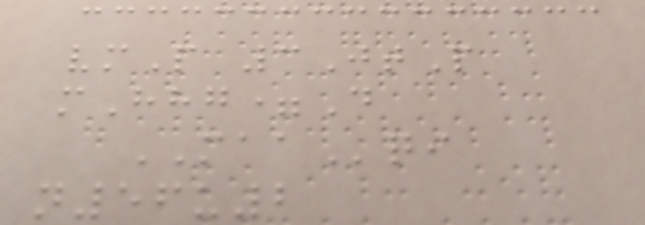vmP 3JtP
mHhg=D
MAAqi
n56u2
